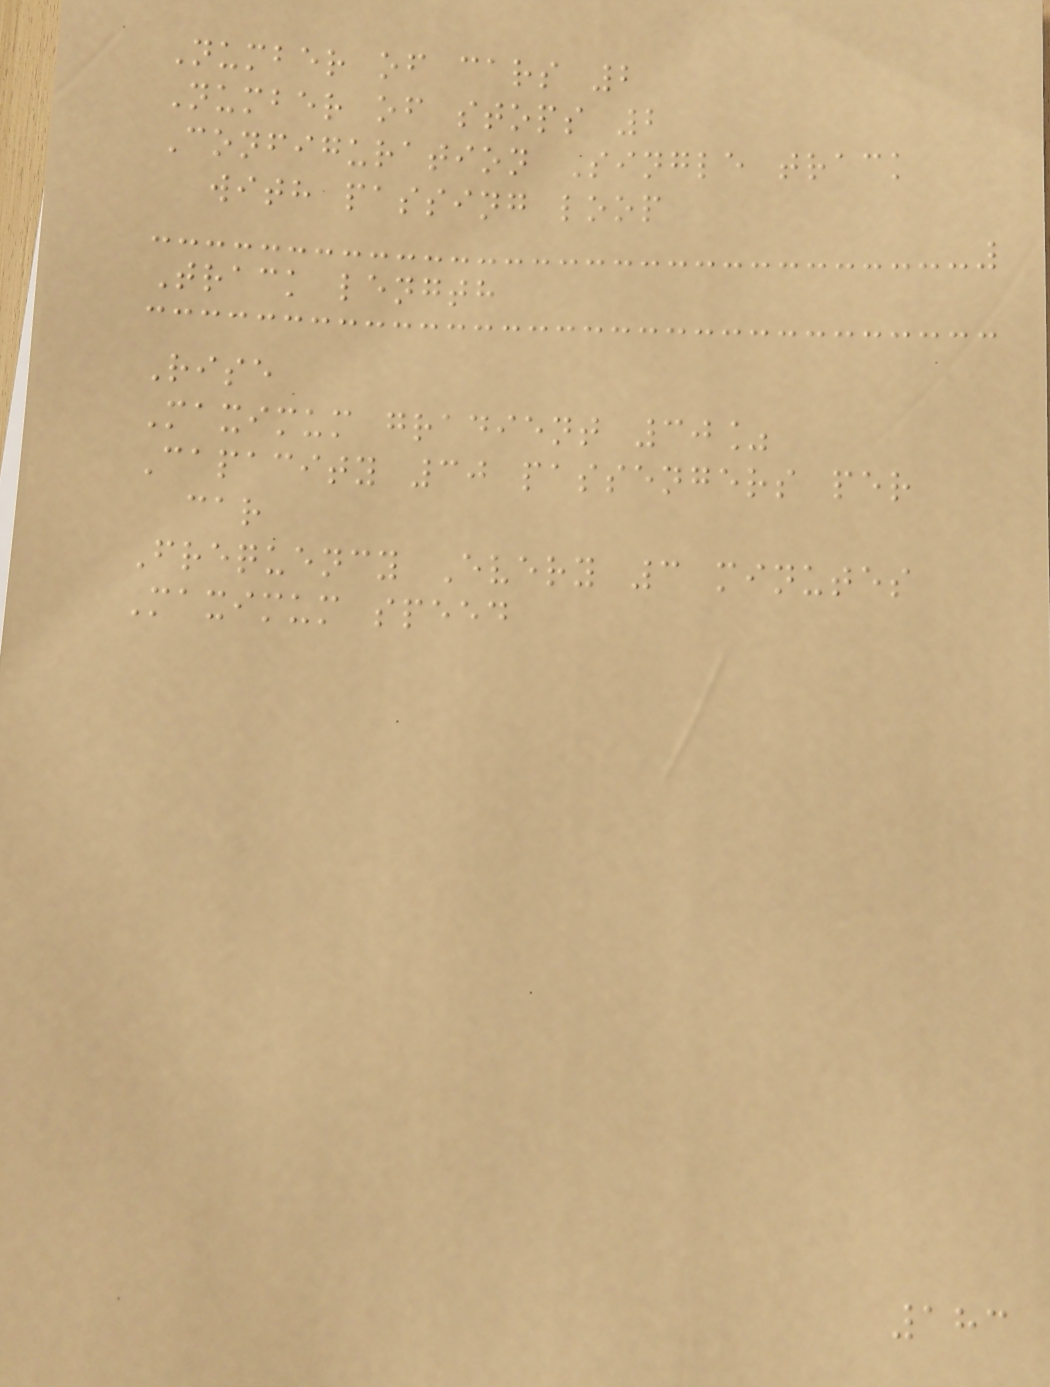Number of cars 2
Number of stops 2
Configuration Single track
with passing loop
Track length
Rise
Maximum gradient 30%
Capacity 30 passengers per
car
Frequency Every 3 minutes
Maximum speed
183
